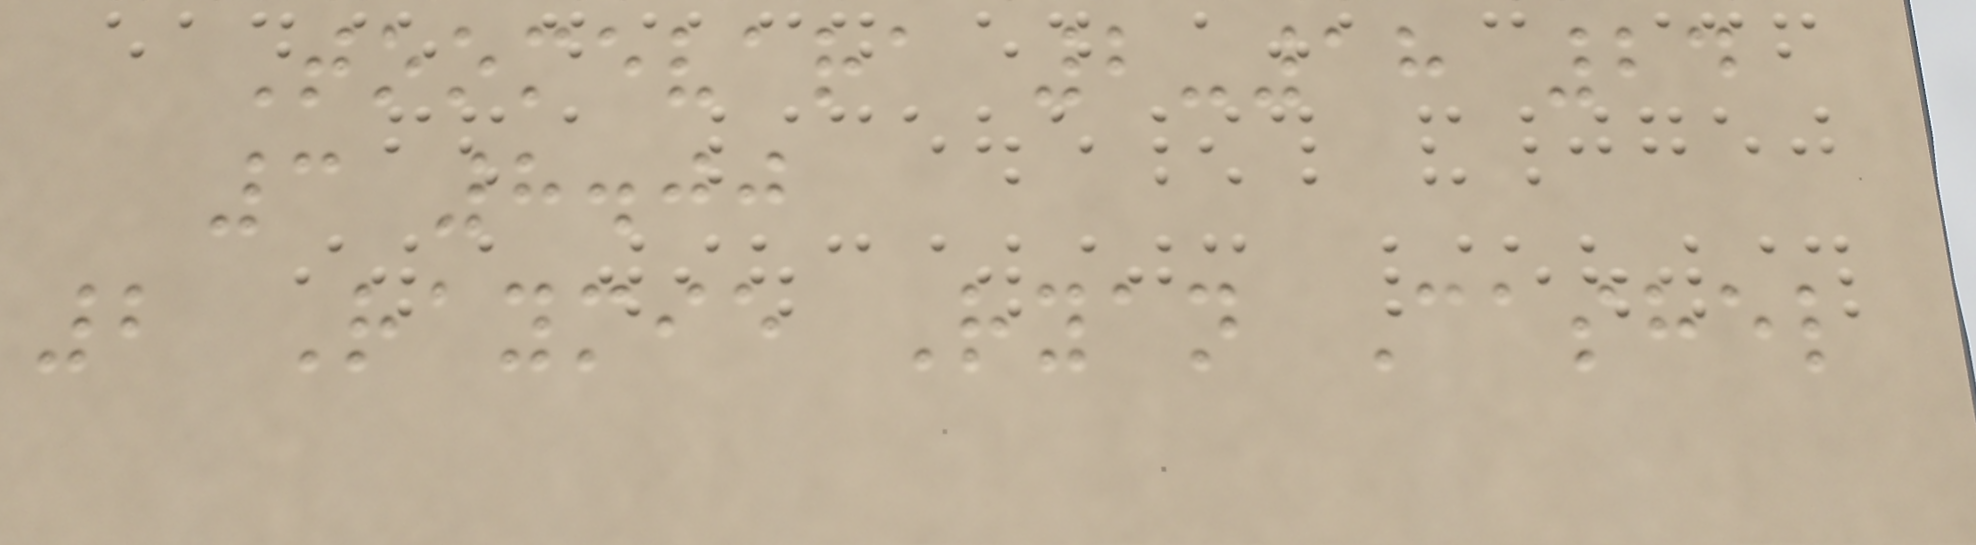Toomevara 2-18 24
3 8.00
2 Raymie Ryan Cashel
